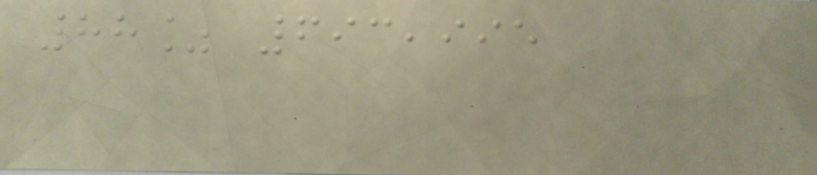88% 693,995
